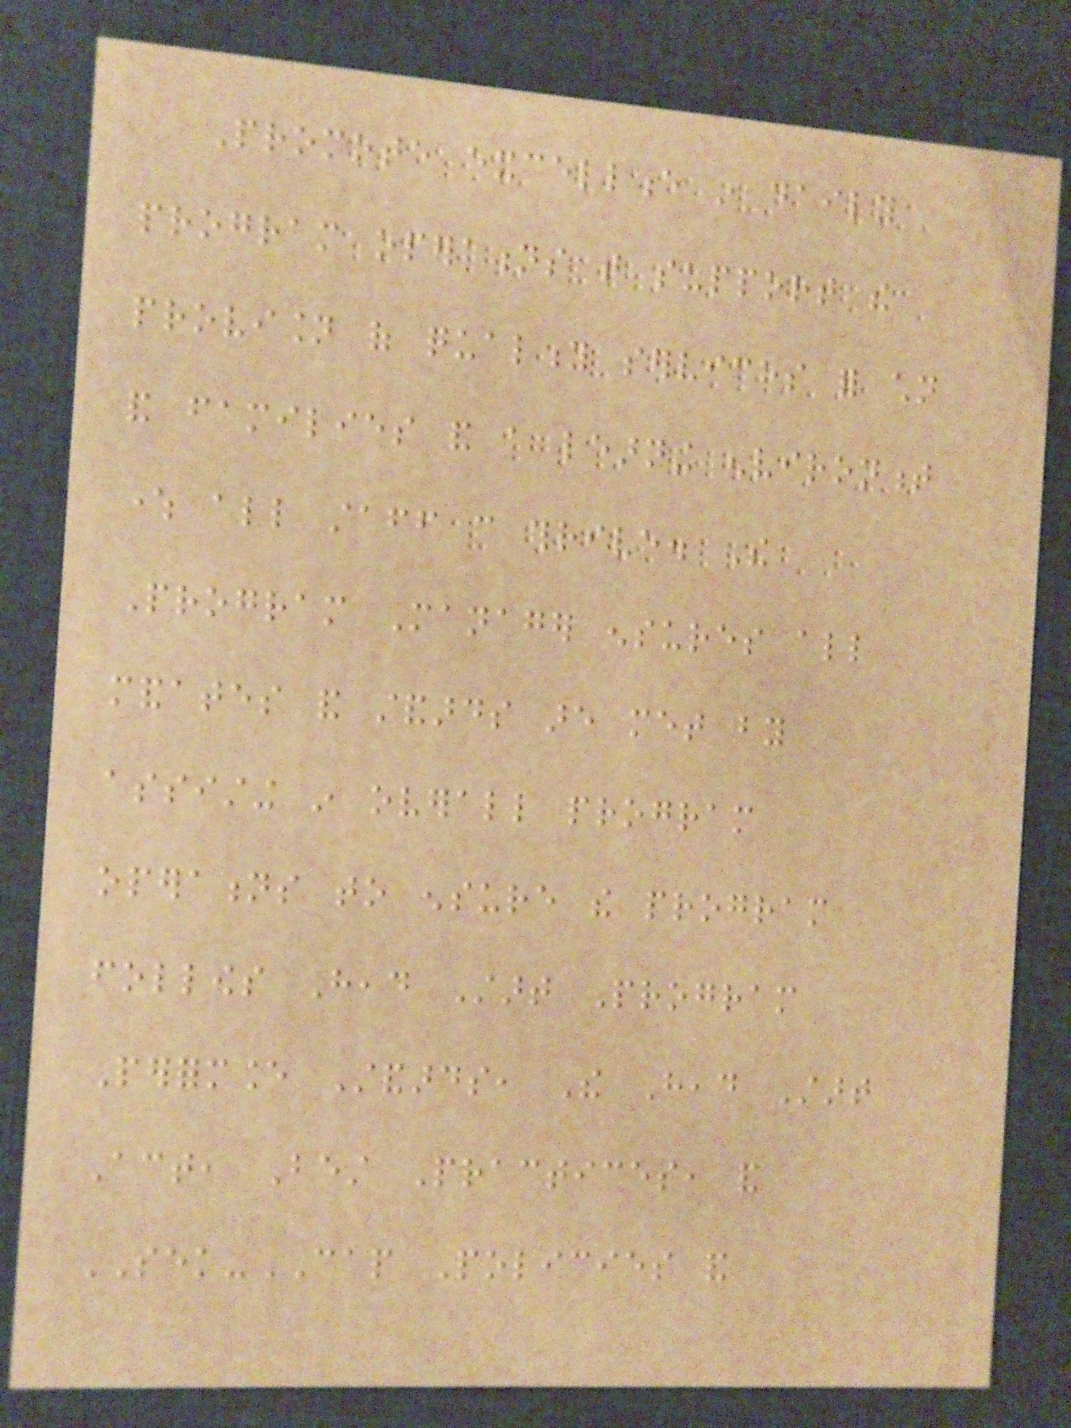Promote excellence in daily
program operations that support the
provision of quality services for children
and families and a learning environment
where all staff can thrive. The
Program Manager ensures all
mandates and standards are met by
assisting in overall program
operations to ensure the program
follows Head Start Program
Performance Standards, The Head Start
Act, Best Practices, and
SEK-CAP Policies and
